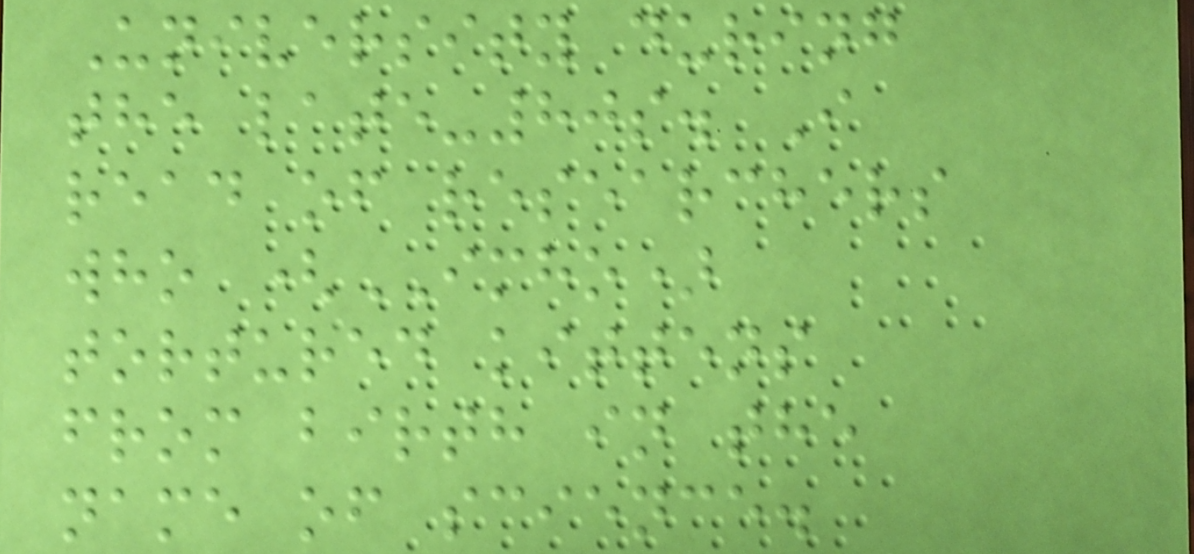University during
the late-80s. I
read of researchers
who (IMHO)
tortured kittens
from birth in the
name of science.
